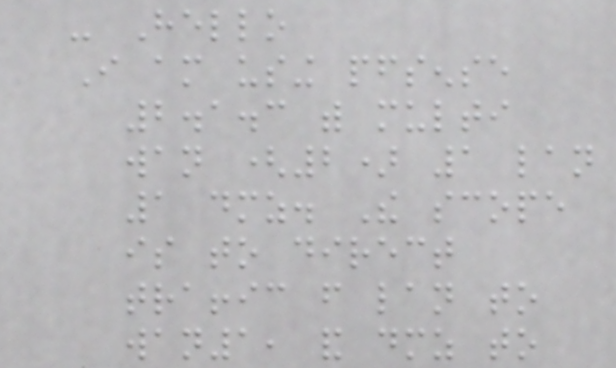- Hello
I am using pfsense
2.1.3 with multi
wan (2) 1 lan
1 dmz. The scope
is to direct
traffic from lan to
wan1, and dmz to
